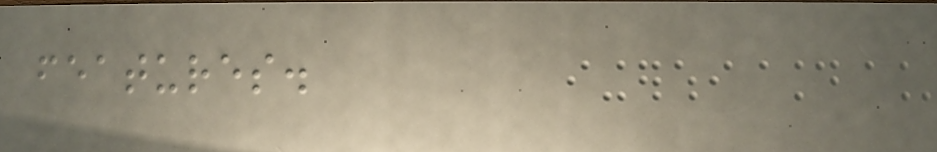features.
